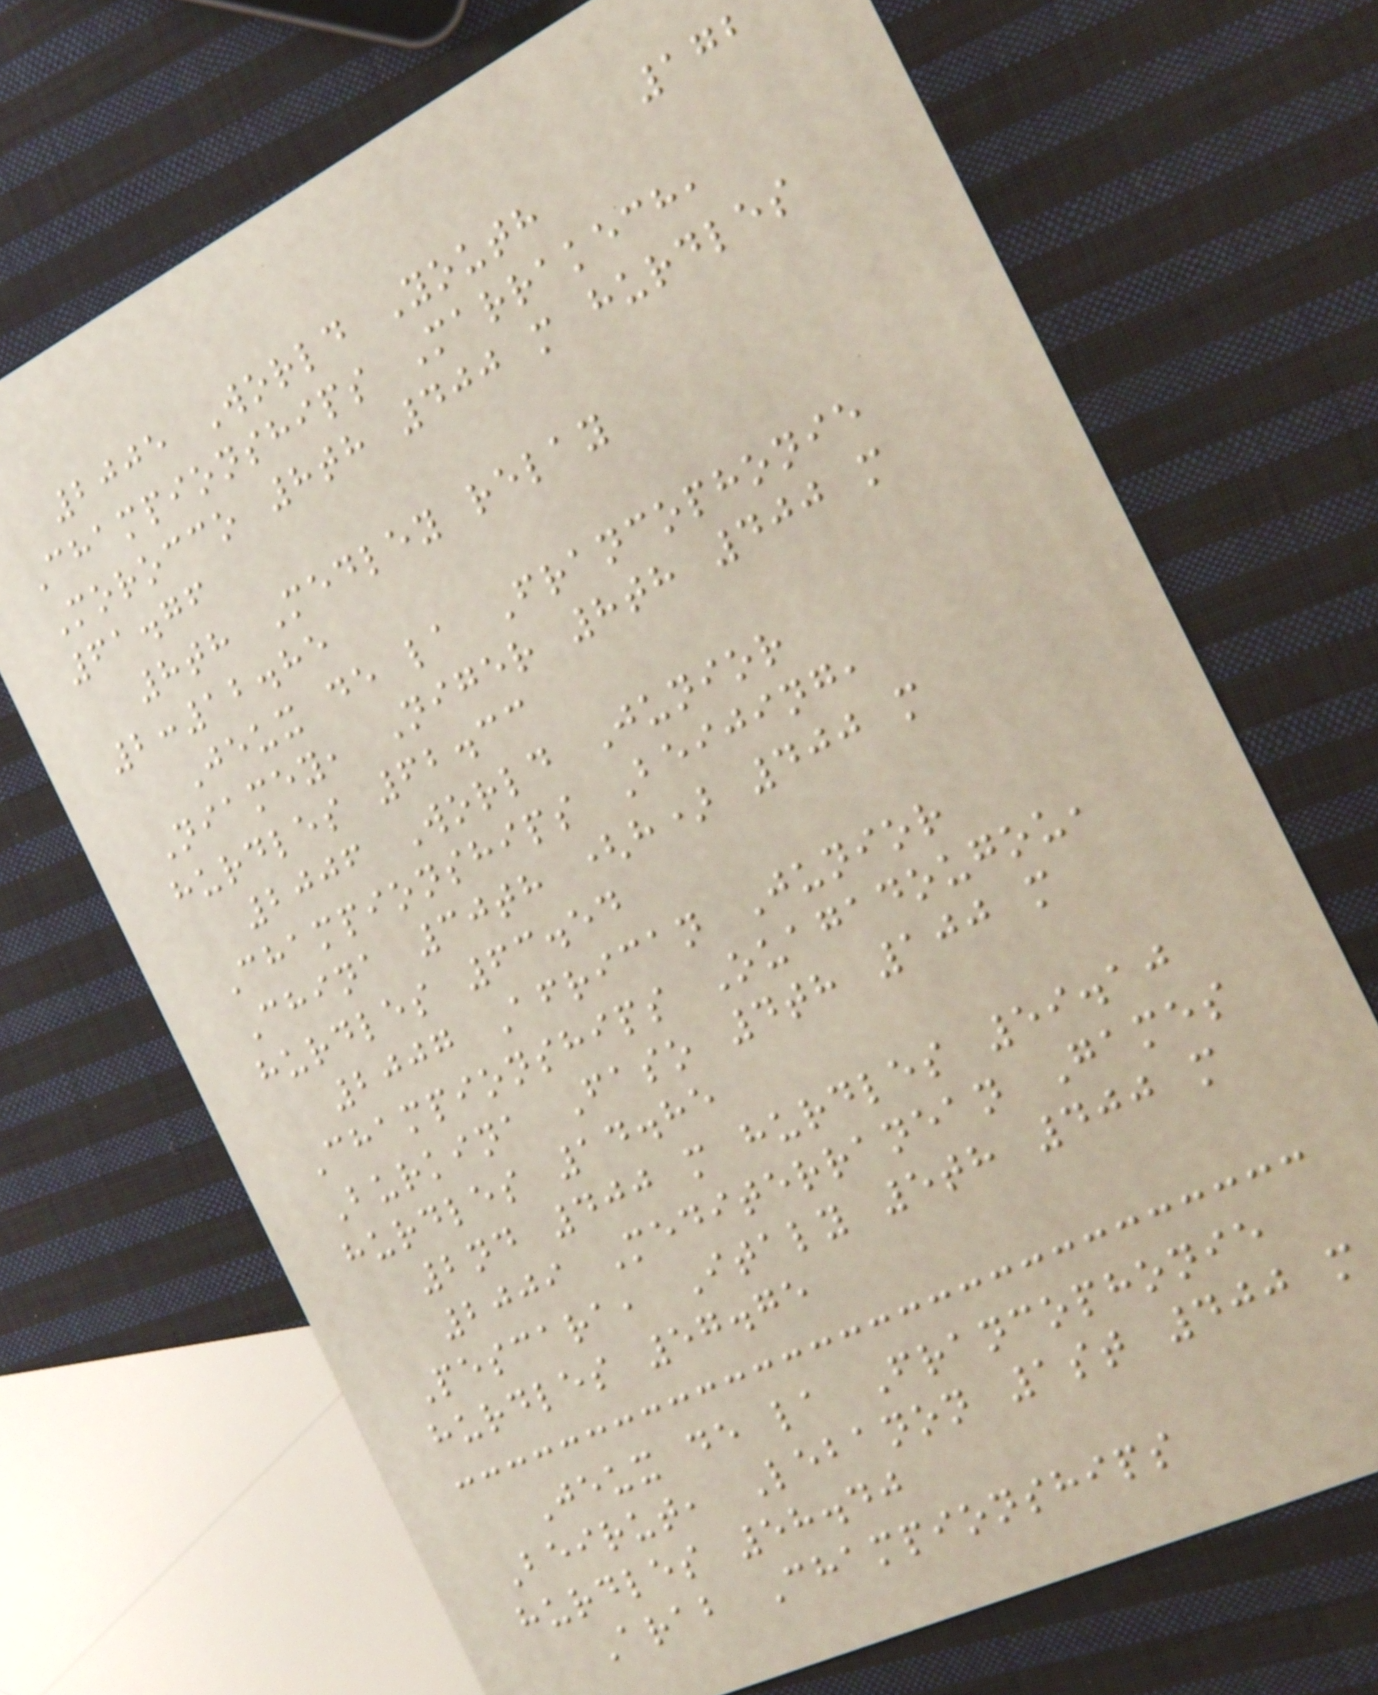172
2005 World Youth
Championships Marrakech,
Morocco 8th 400 m hurdles
61.76
8th Medley relay
2:12.85
Jeux de la Francophonie
Niamey, Niger 8th 400 m
hurdles 62.33
2006 World Junior
Championships Beijing,
China 30th (h) 400 m
hurdles 63.54
2007 African Junior
Championships Ouagadougou,
Burkina Faso 4th 100 m
hurdles 14.85
2nd 400 m hurdles 59.10
2009 Mediterranean Games
Pescara, Italy 5th 400 m
hurdles 57.75
Jeux de la Francophonie
Beirut, Lebanon 1st 400 m
hurdles 58.40
Arab Championships
